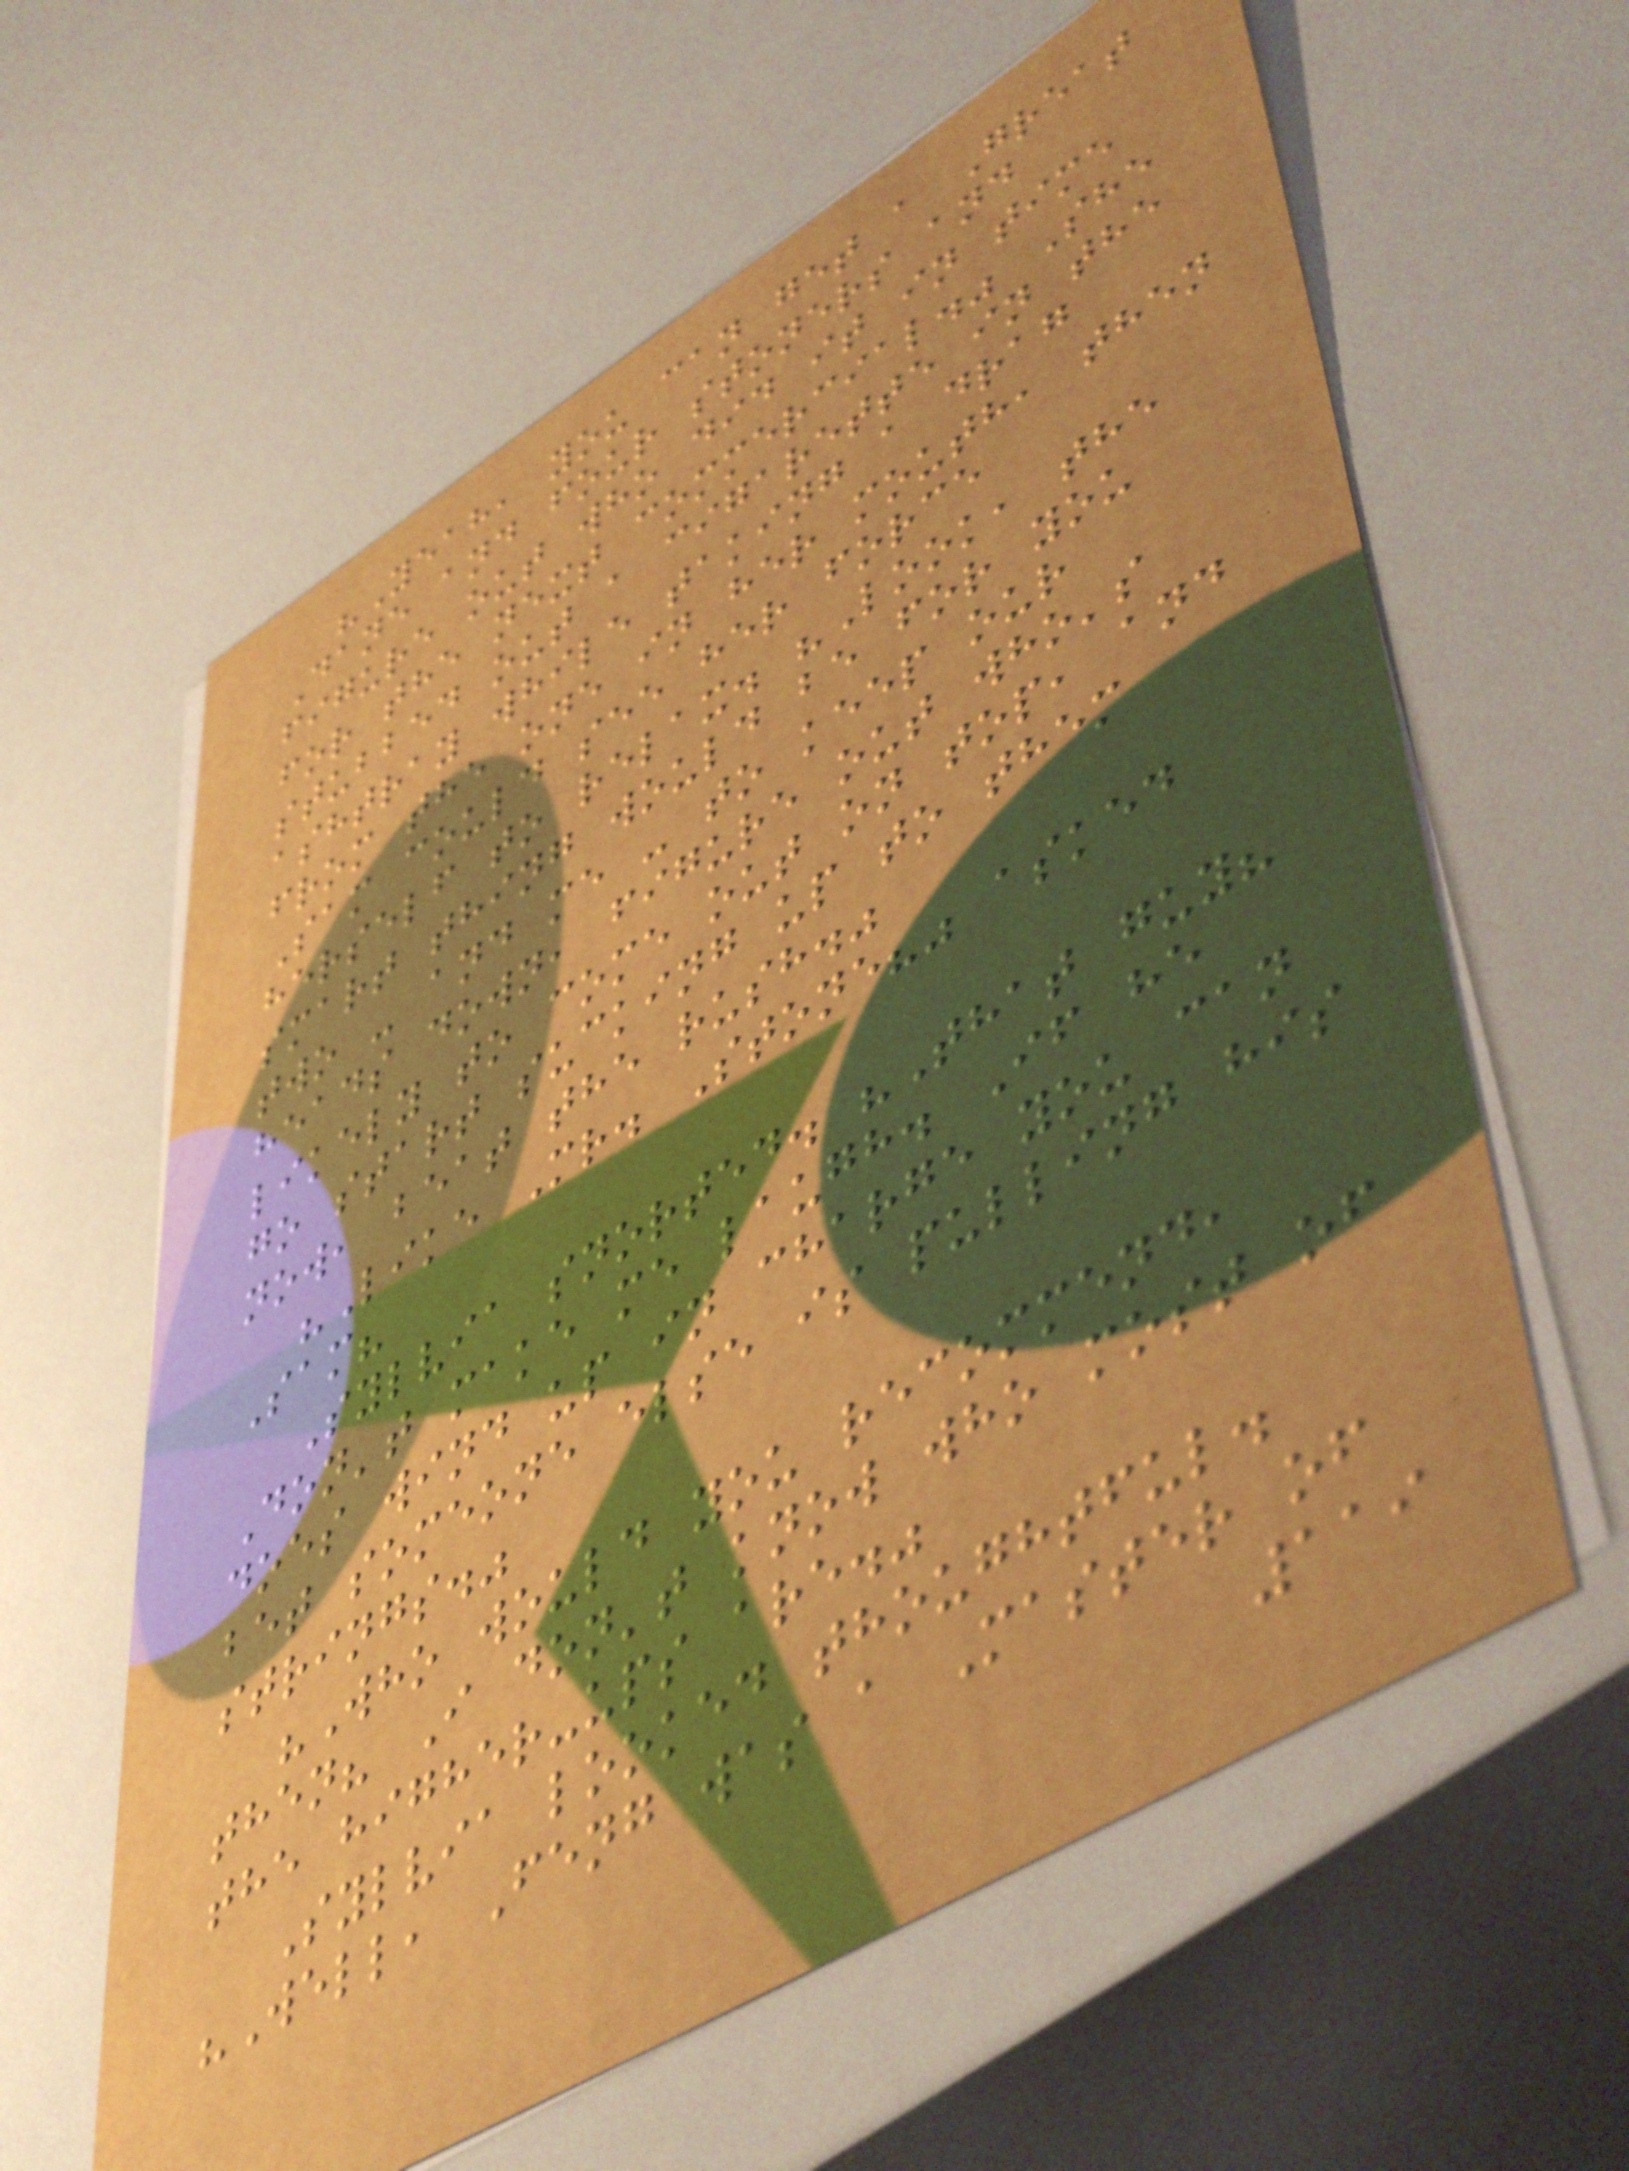"Yeah, you can get a Great
Dane and four stoners and
figure out who did it in time
for the next commercial." She
stubbed out a cigarette in the
ashtray while taking a drag
from the one in her mouth, then
Sam could see her force
herself to relax. "Look, the
smart thing would be for you
two - and me - to keep our
heads down, figure out who's
likely to come out on top, and
go start sucking up to them
now, beat the rush."
"Like Mr. Stone?" asked
Sam?
Sylvia snorted. "That guy?
Don't make me laugh. If he
does wind up in charge you can
bet someone else is pulling his
strings."
"Who would you recommend,
then? I don't know who most of
the higher-ups are."
Sylvia looked thoughtful.
"Well, Feng was a Master of
119
